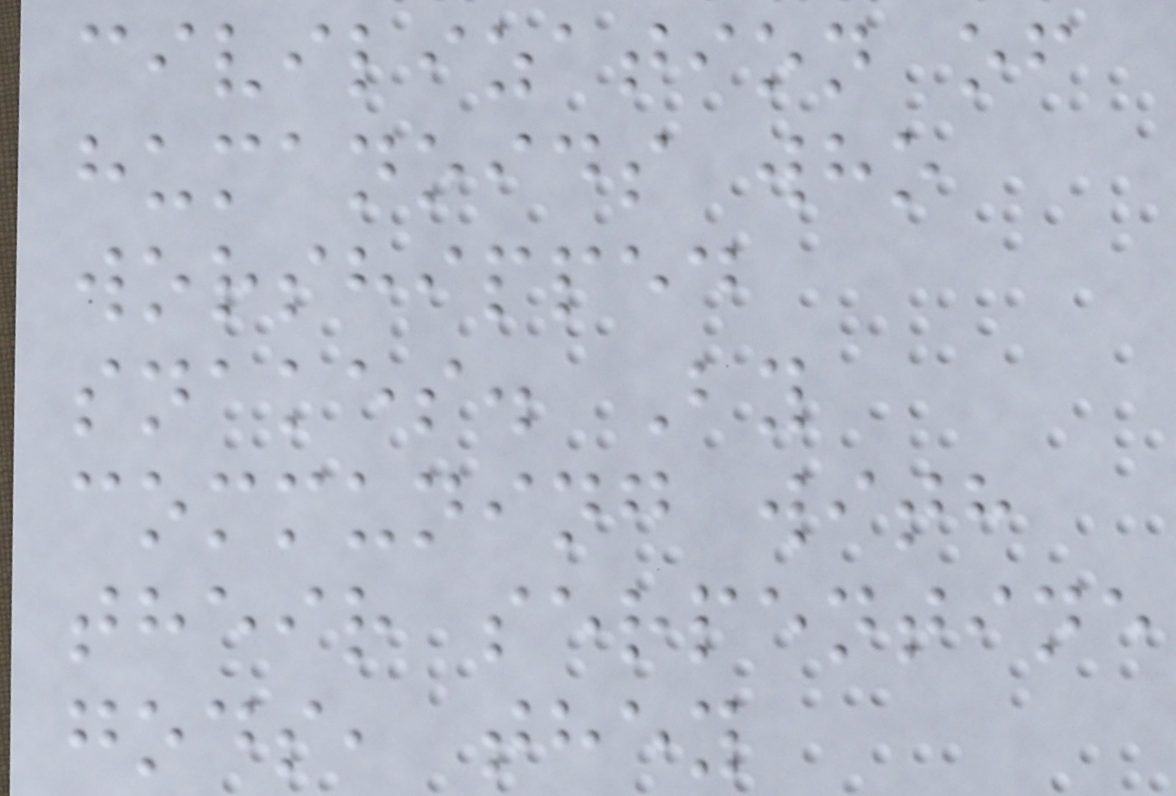civilization of
humanoids who
worshipped
snakes. By
communing with
their serpentine
gods, they
